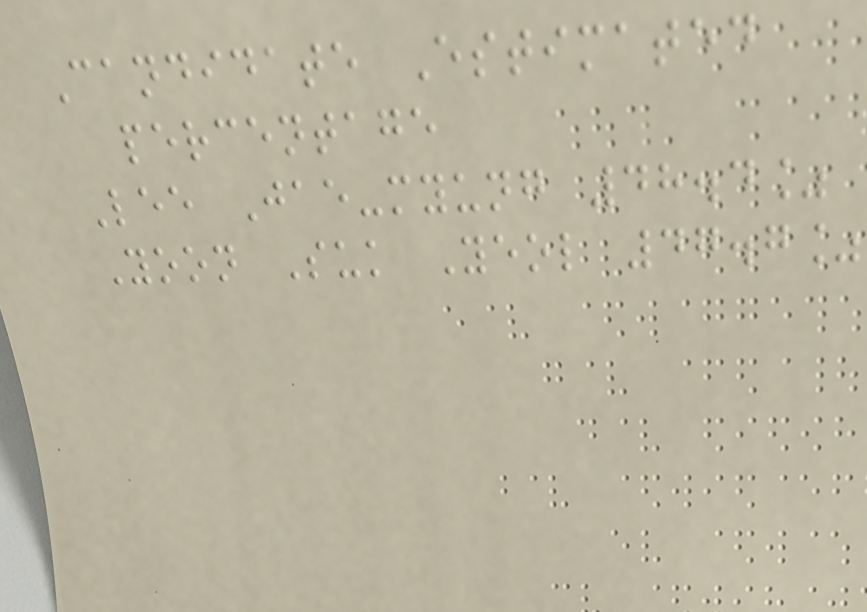Candidate Estimated
percentage
Lee Jae-myung 48.4%
Yoon Suk Yeol 47.7%
